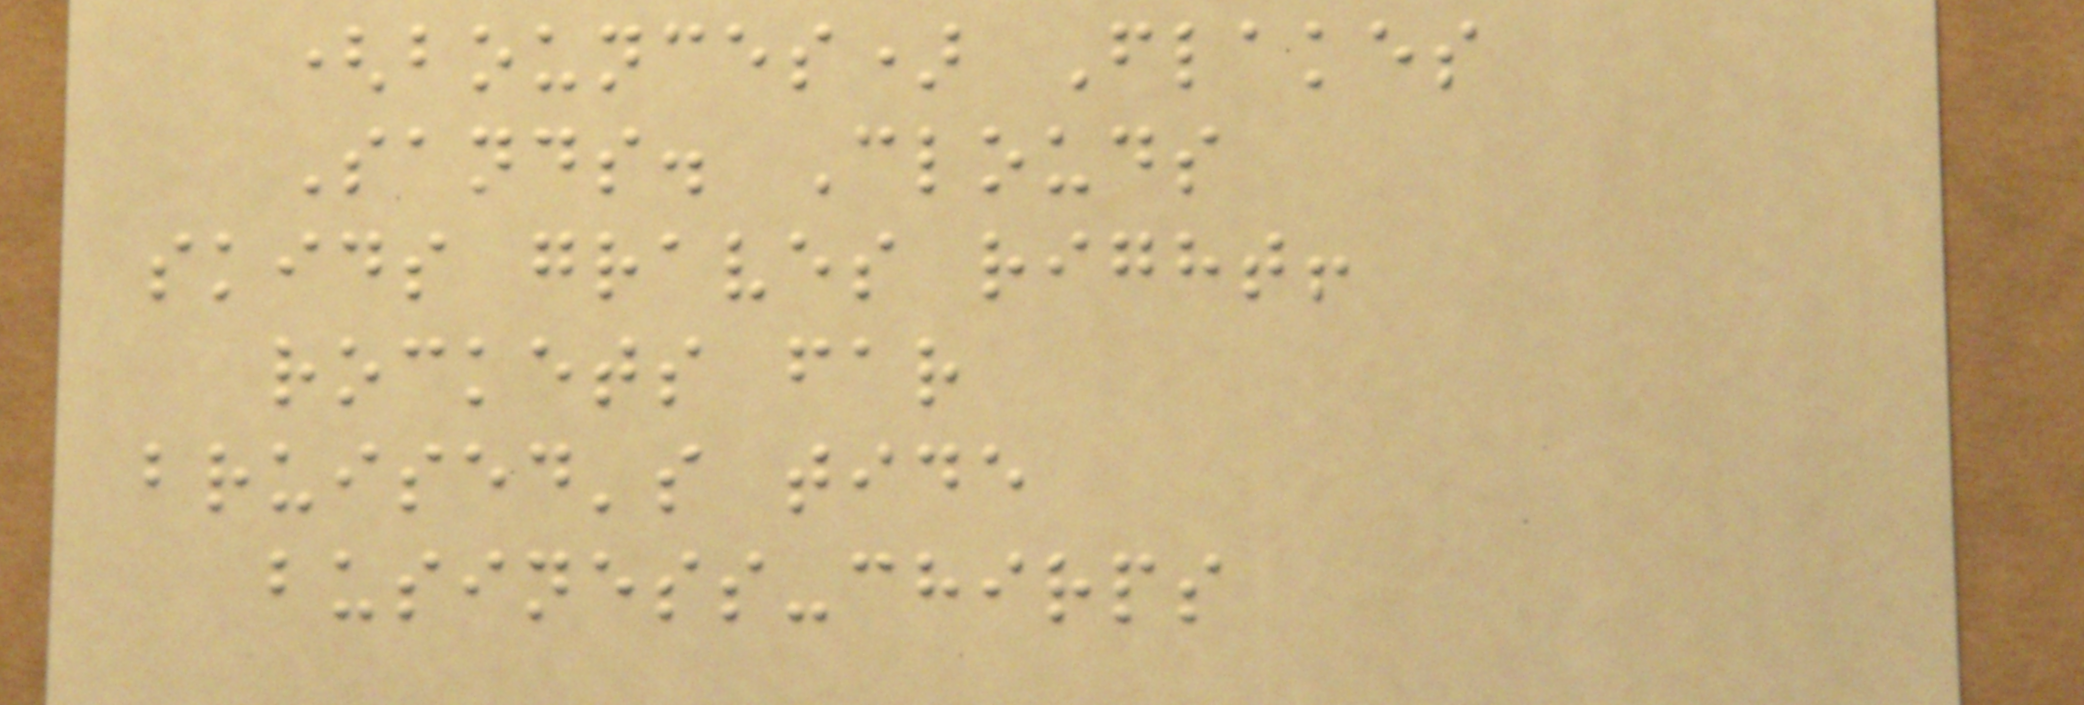(bounces) Flakes
Sands. Clouds
skids graves right!
rockets far
bruised's tide
business-chirps
